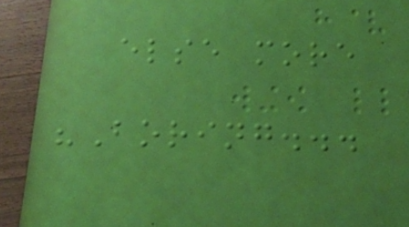else more
"Boring...
